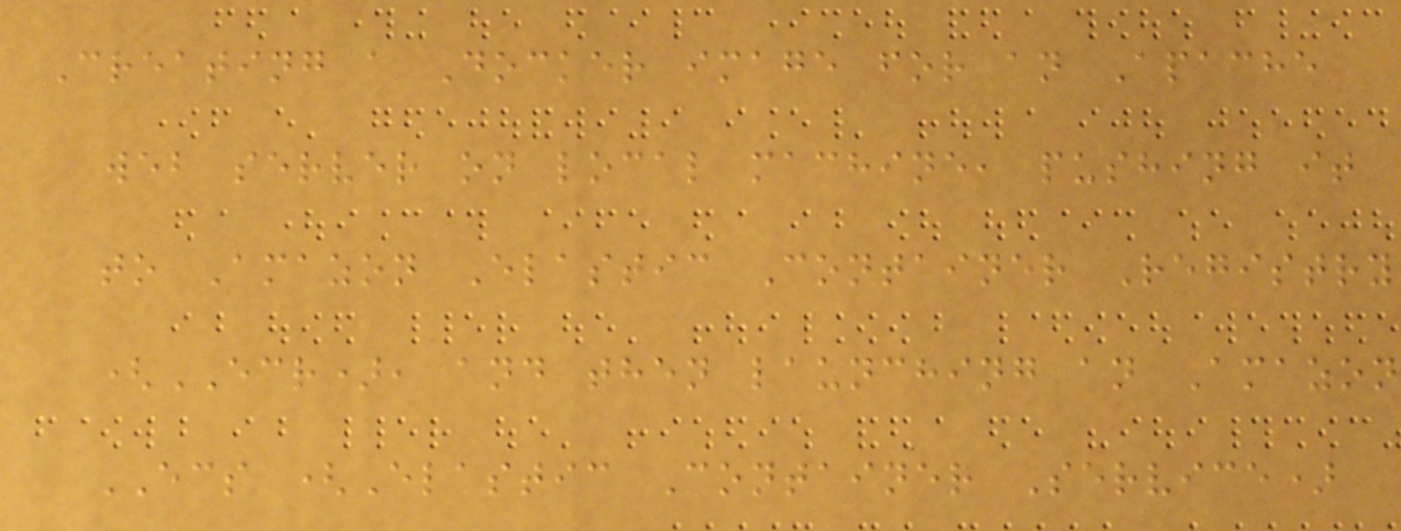Creating a Docker image for an Apache
web server on local machine, pushing it
to Amazon Elastic Container Registry
(ECR), and then launching an Amazon
ECS (Elastic Container Service)
